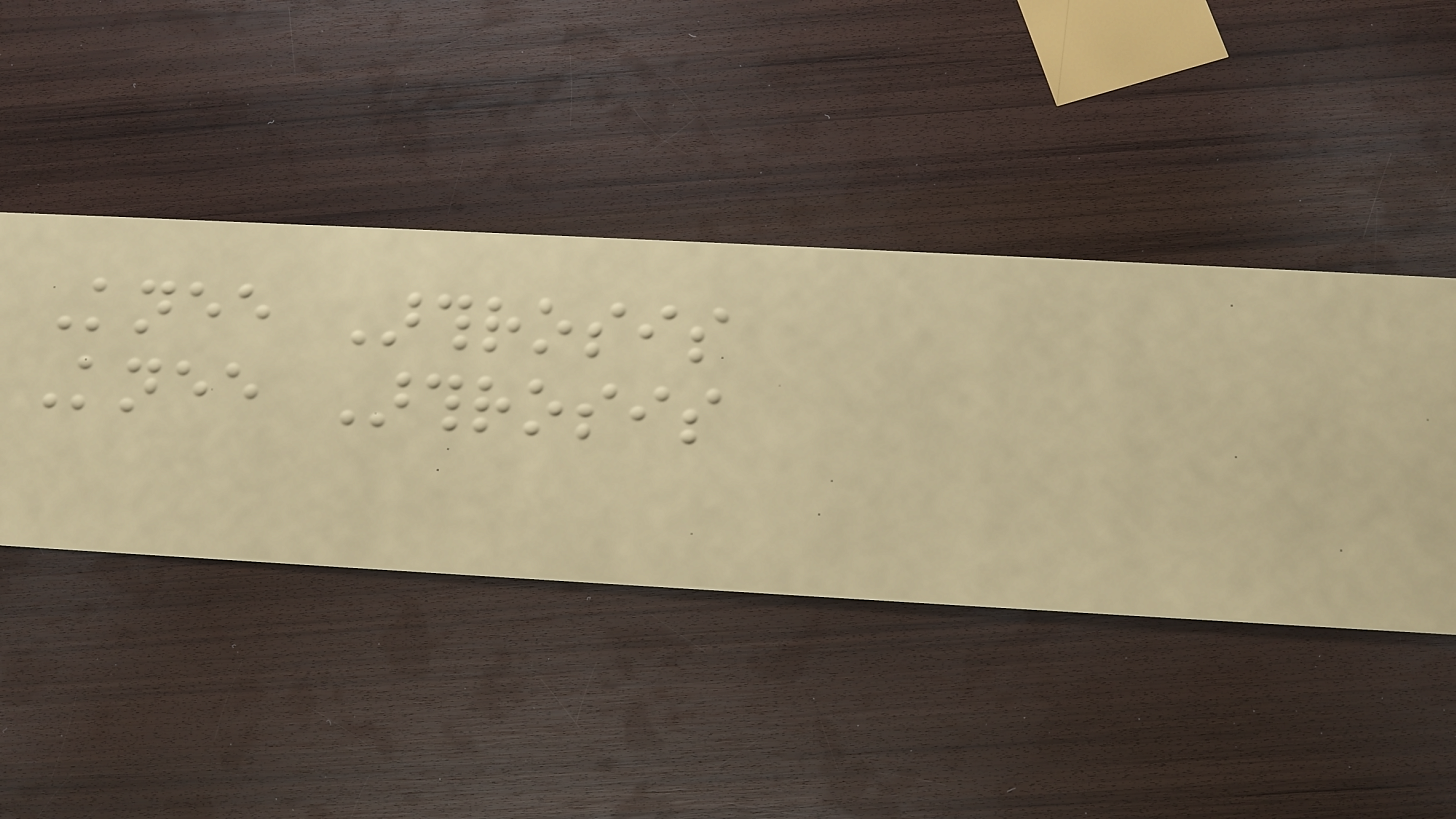Knee Arthrosis
Knee Arthrosis
